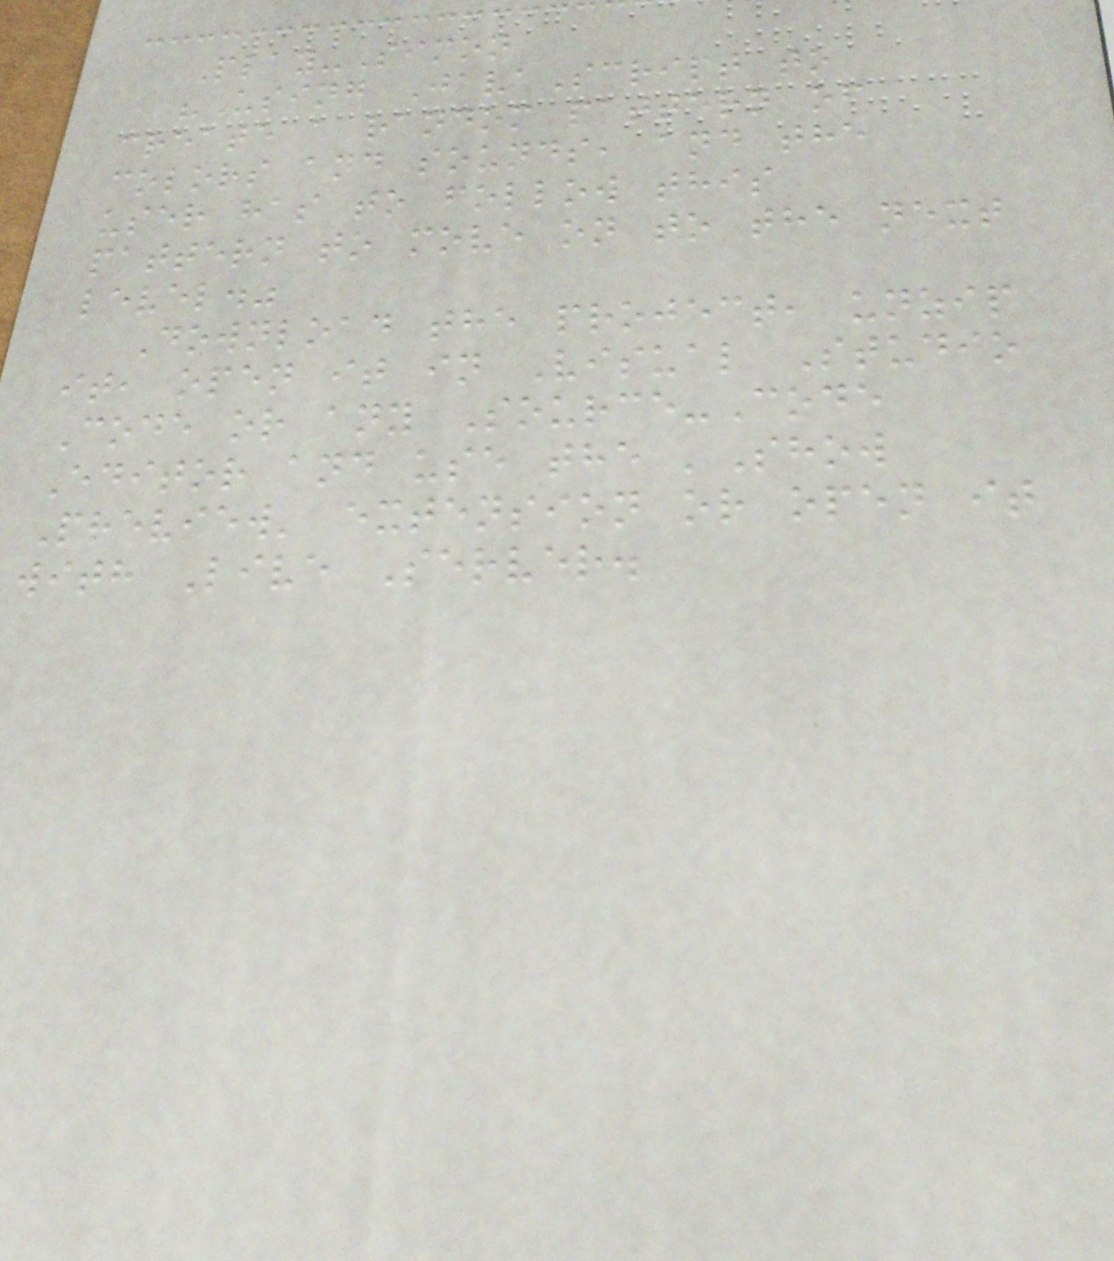Play-Simon
"Using JavaScript to
create a random pattern of
colors and sounds, and the
user has to follow this
pattern to move on to the next
level."
Download the project, unzip
it, open it in Visual Studio
Code or any Source-Code
Editor and use the 'Show
Preview' extension or open it
with Live Server.
